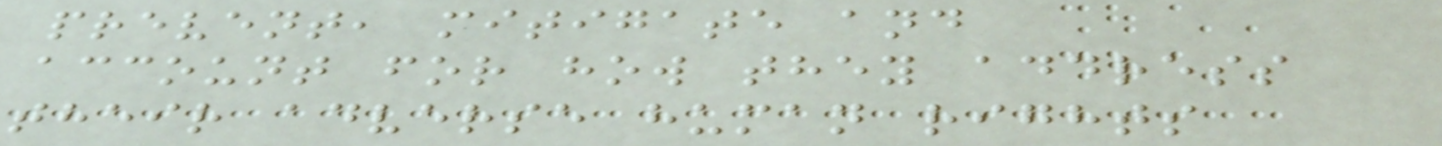prevent, mitigate and
account for how they address
their adverse human rights
